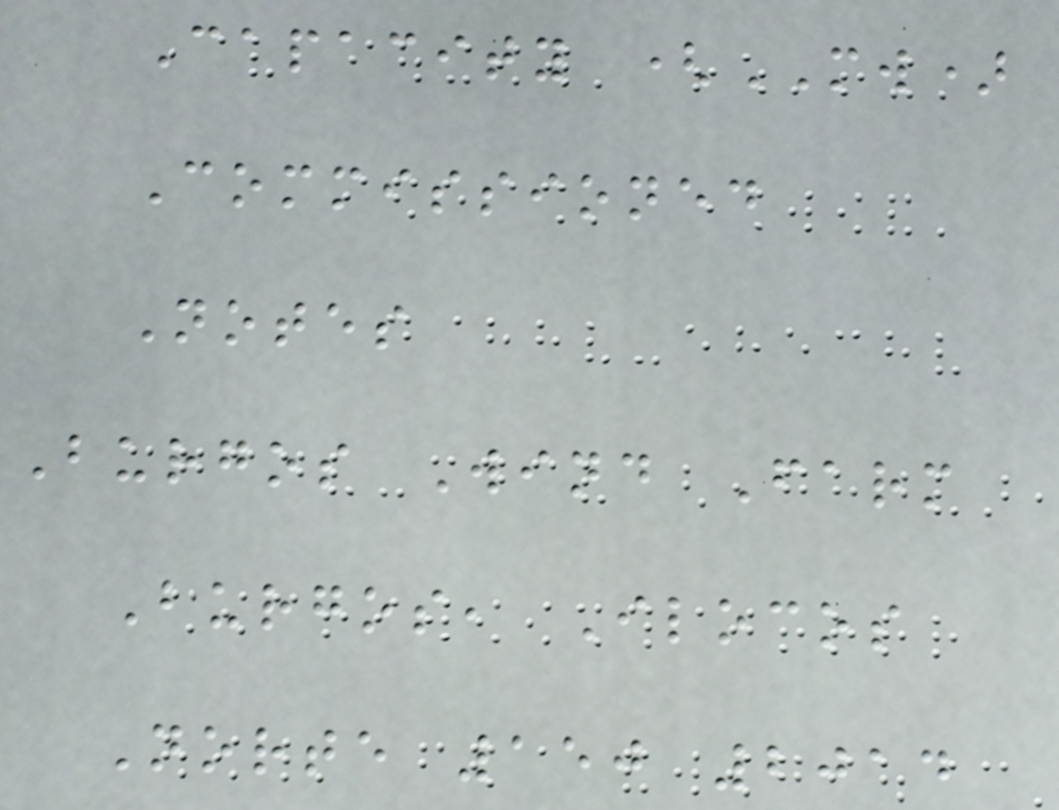Capacity (MW)
Commissioned
Notes
Burgos Wind Farm
Burgos, Ilocos
Norte 150 2014
